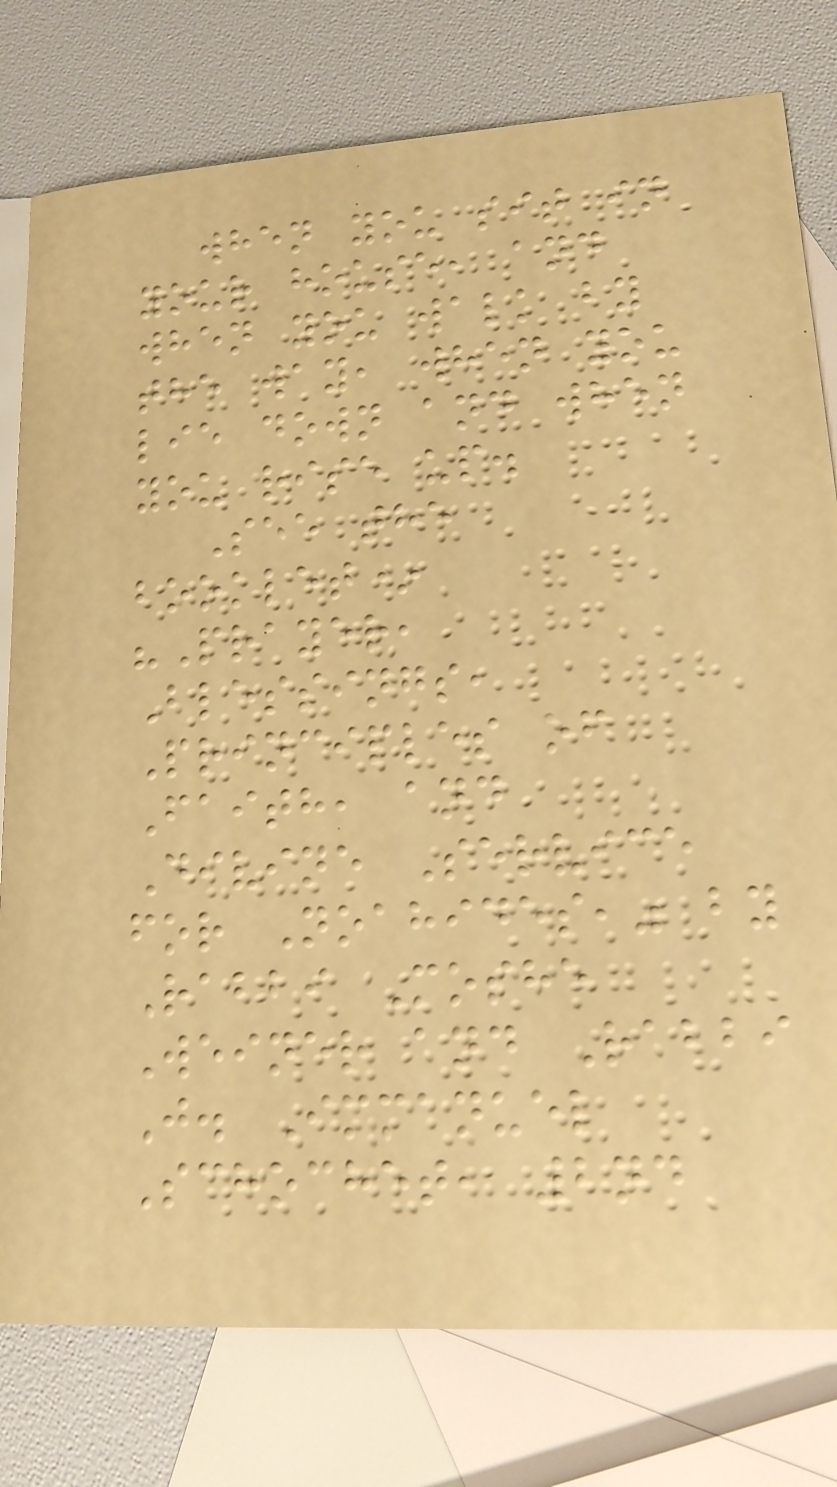when you sit in
your house, and
when you walk by
the way, when you
lie down and when
you rise up.
See the
booklet*
"Prayer,
Blessings,
Principles of
Faith, and
Divine Service
for Noahides," by
Rabbi Moshe
Weiner and Rabbi
J. Immanuel
Schochet, 2nd
